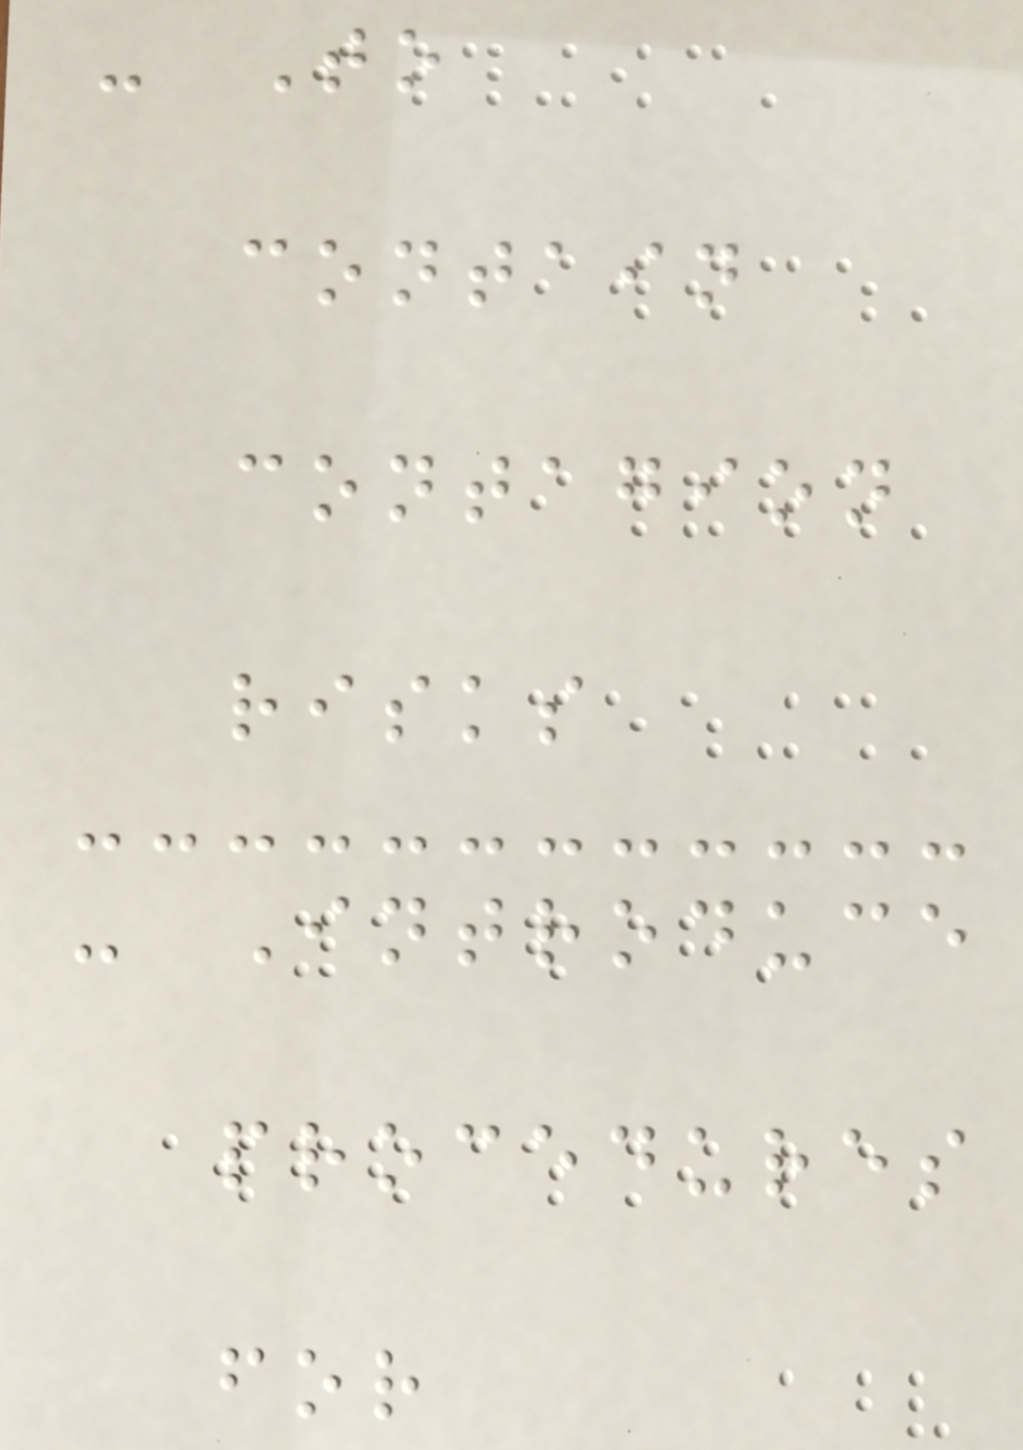- To
contain
contagion
risks
- Introduce
procedures
for
